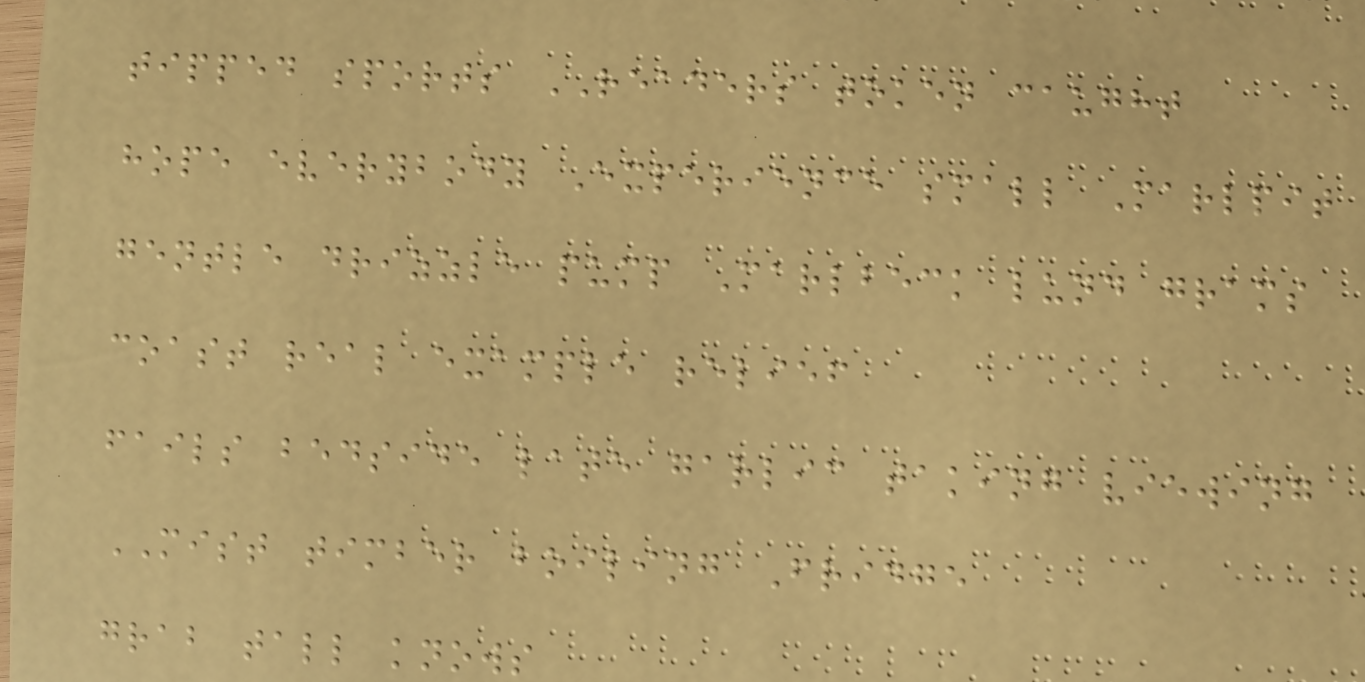tipped sports READERS token caught
hope everybody Experience small Marlpit
gentle drizzle pump Marlbeck lund grams
coast real example relief
fails bedside late garlic taking viewing
MIST timber boiling Fridge
grab tall knows
